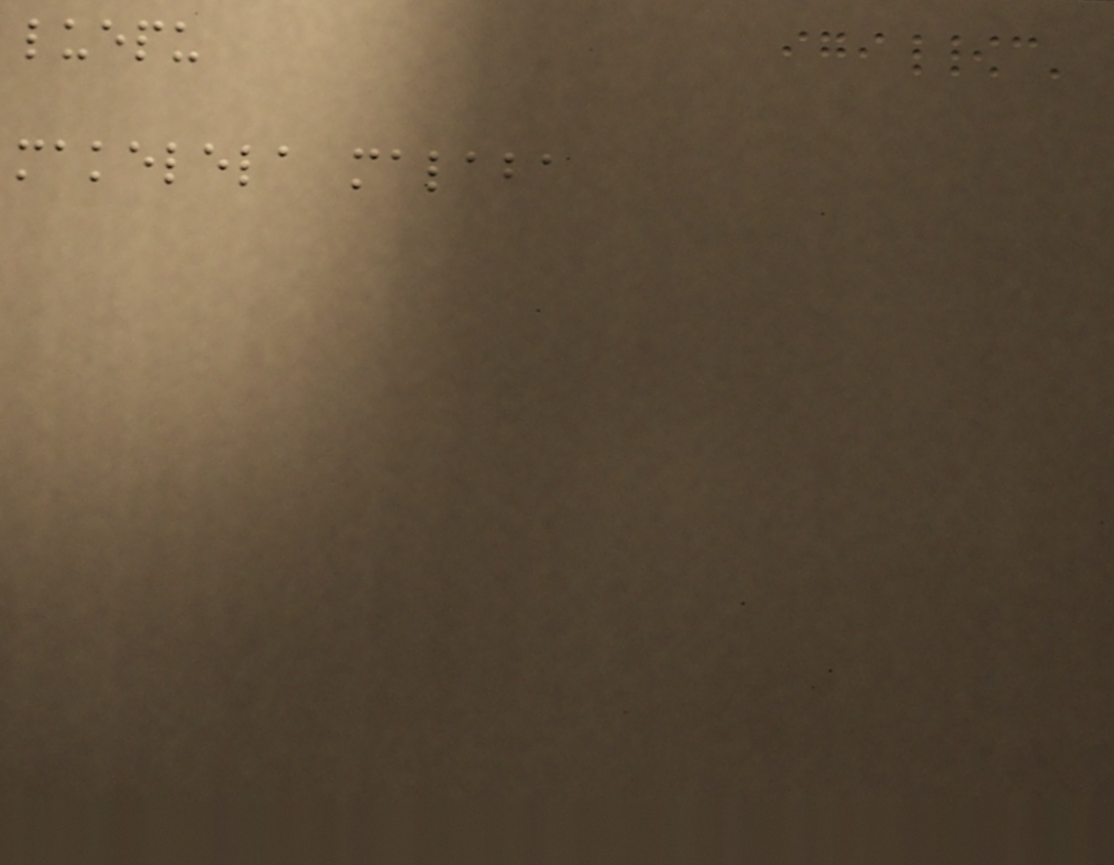luepu
makelela malaba
